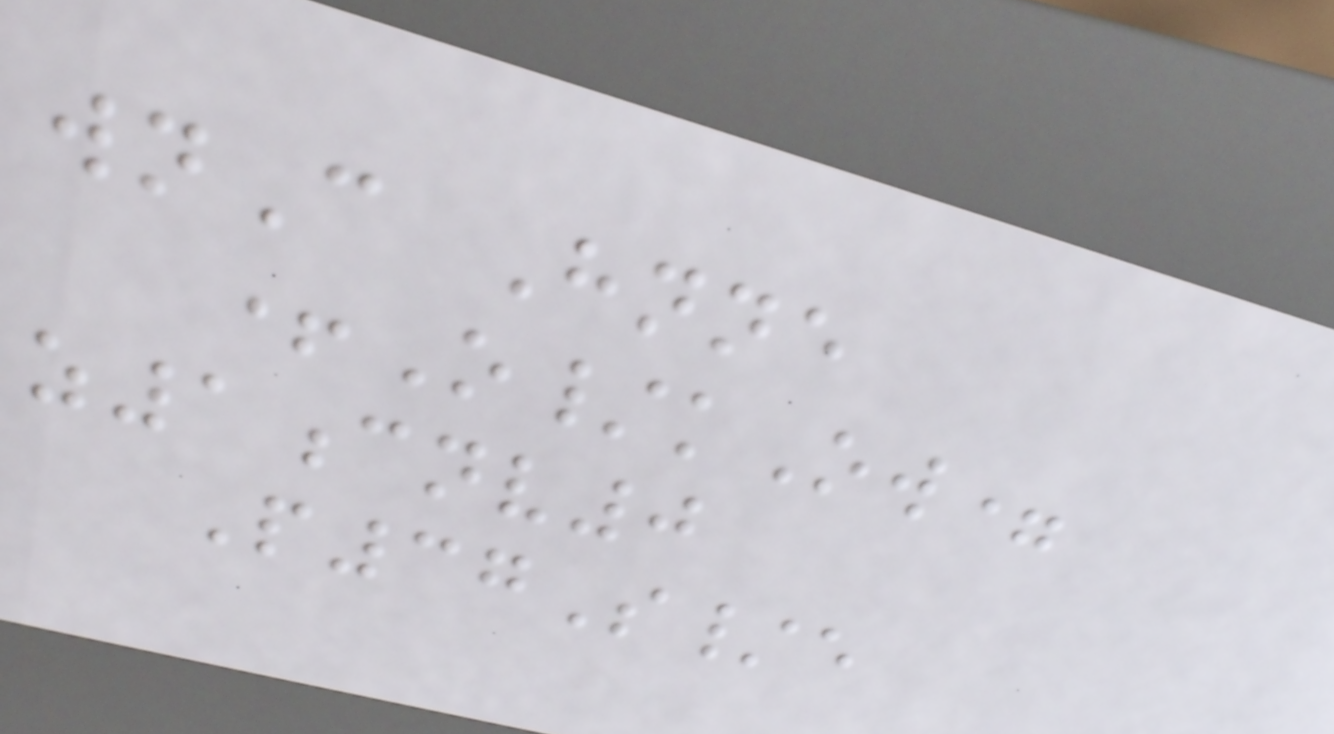wnC Hnne
+O/kOw=
z1cnv0
P37S/e
